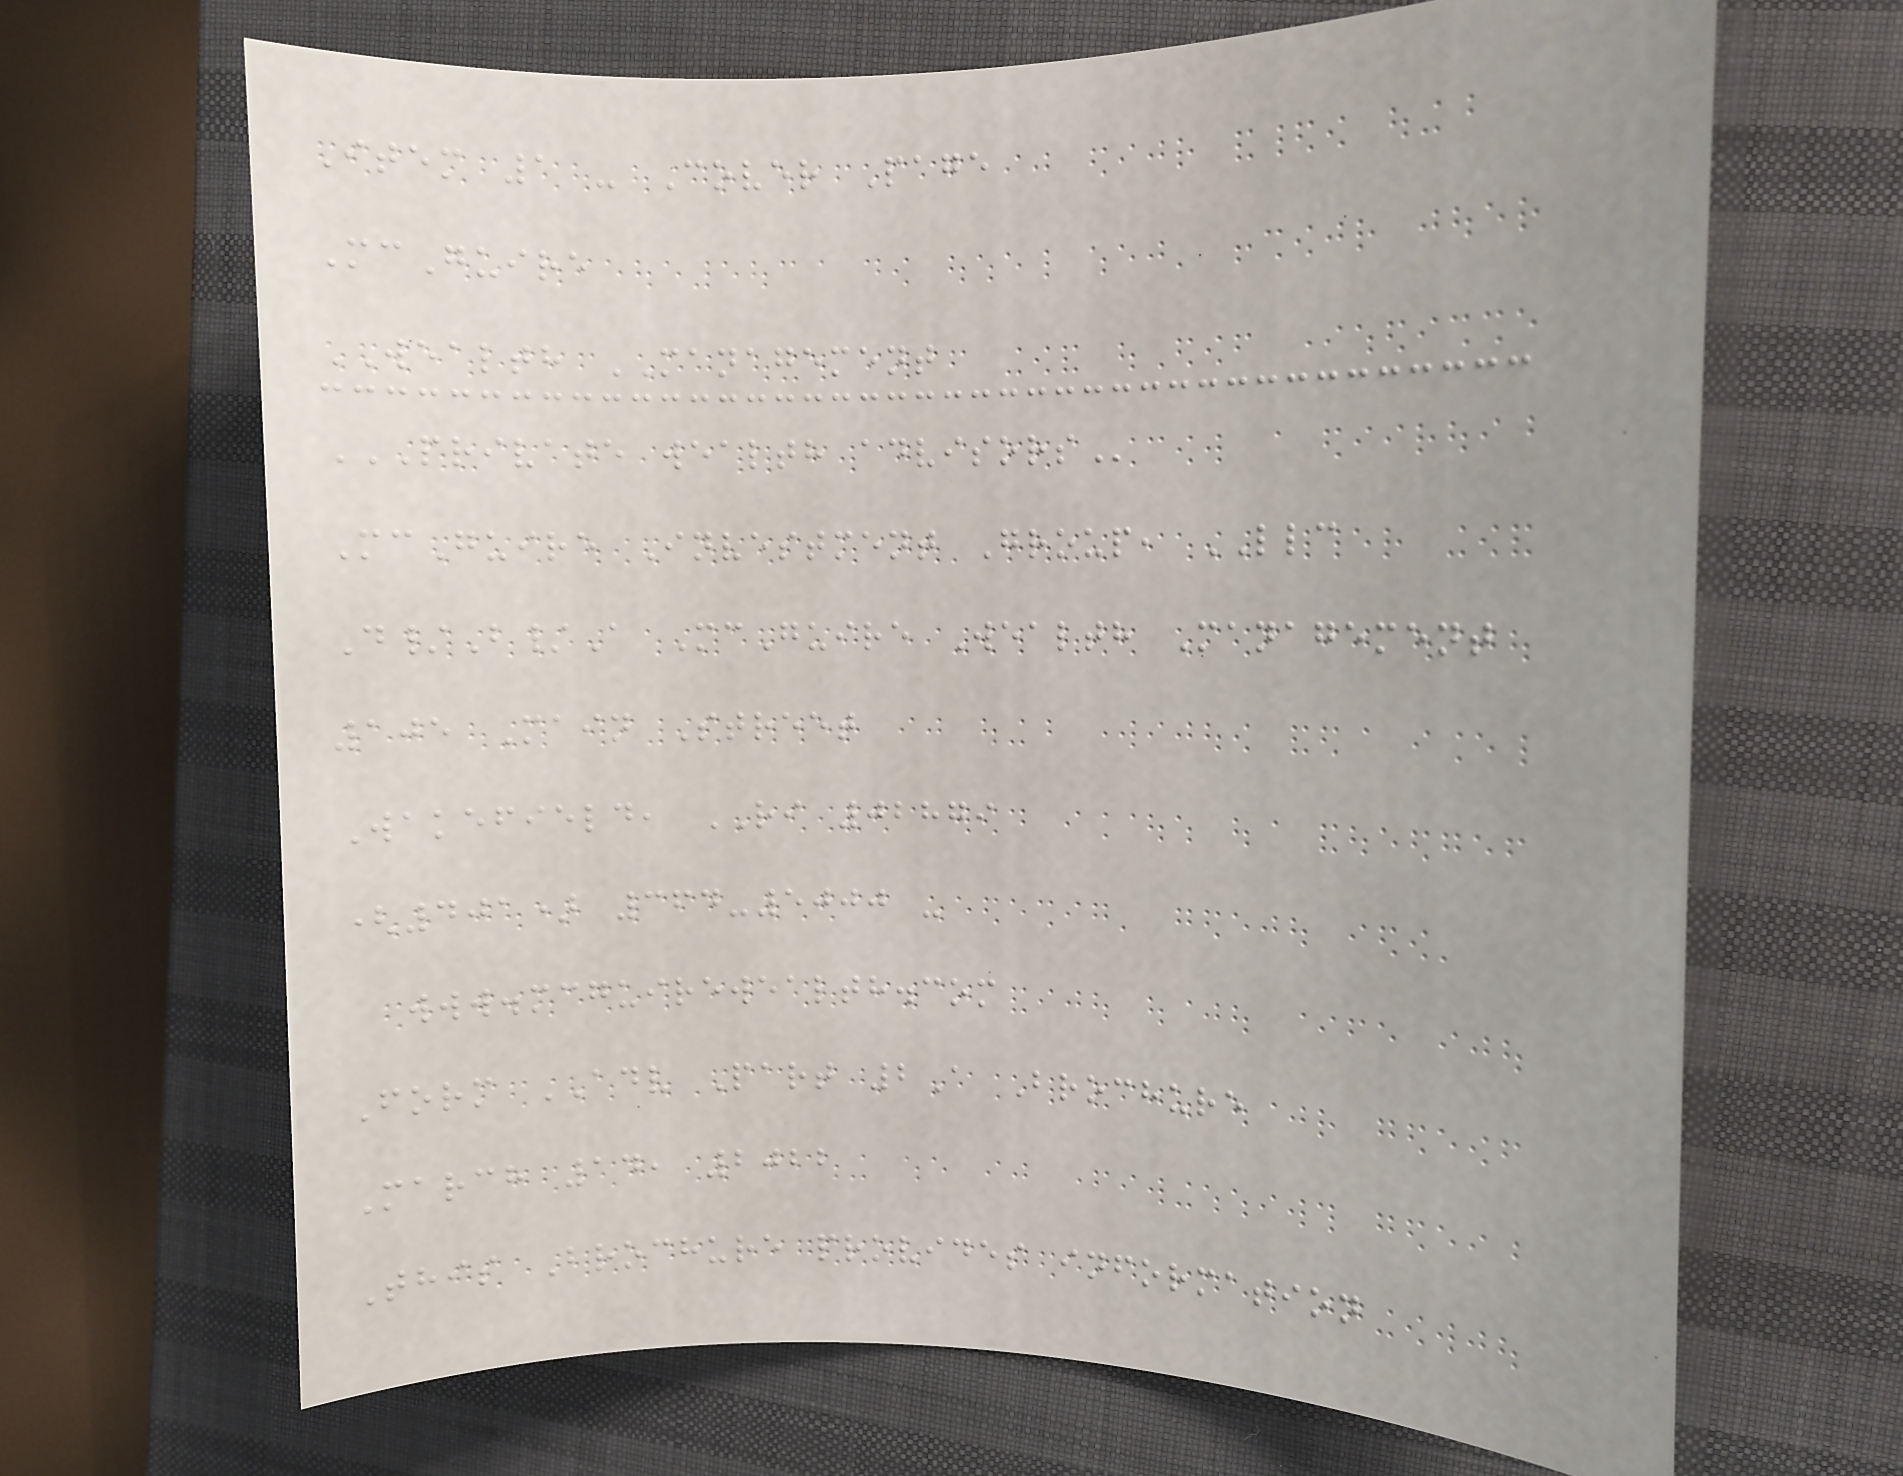Item 1 - Cover Page
McGuire
WEALTH MANAGEMENT
PRIVATE WEALTH ADVISORS
McGuire Investment Group, LLC
D/B/A McGuire Wealth Management
105 Main Street
Wakefield, RI 02879
(401) 364-5000 -
www.mcguirewealth.com
Form ADV Part 2A Brochure
March 14, 2022
This Brochure provides information
